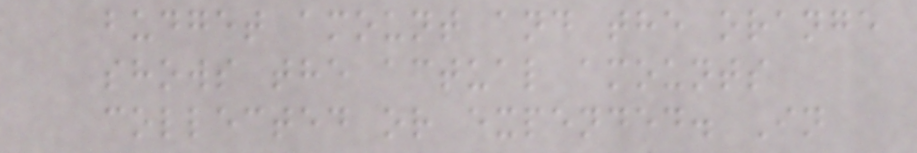budget amount and the orange
shows the actual amounts
collected or expended. In
